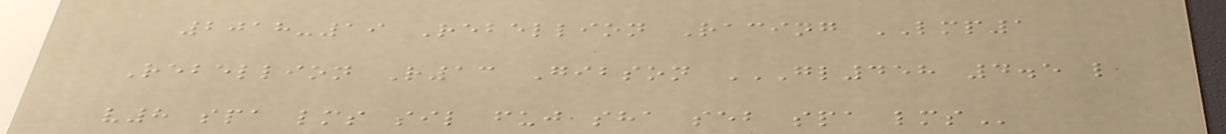2018-19 Rebellion Racing LMP1
Rebellion R13 Gibson GL458 4.5 L
V8 SPA LMS SIL FUJ SHA SEB SPA LMS
